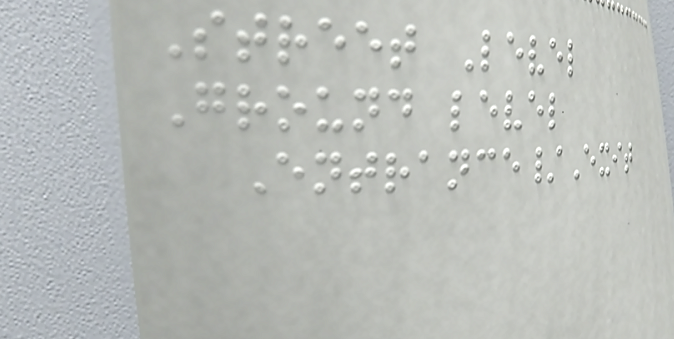Street Level
Ground level
Entrance/Exit
